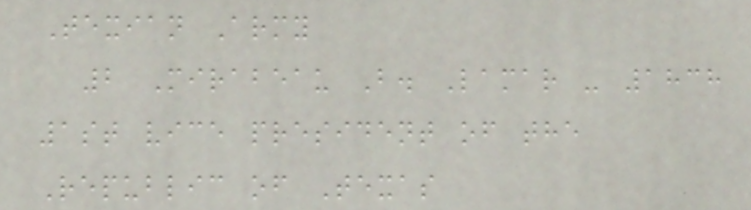Texian Army
2 Mirabeau B. Lamar - 1838
1st vice president of the
Republic of Texas
